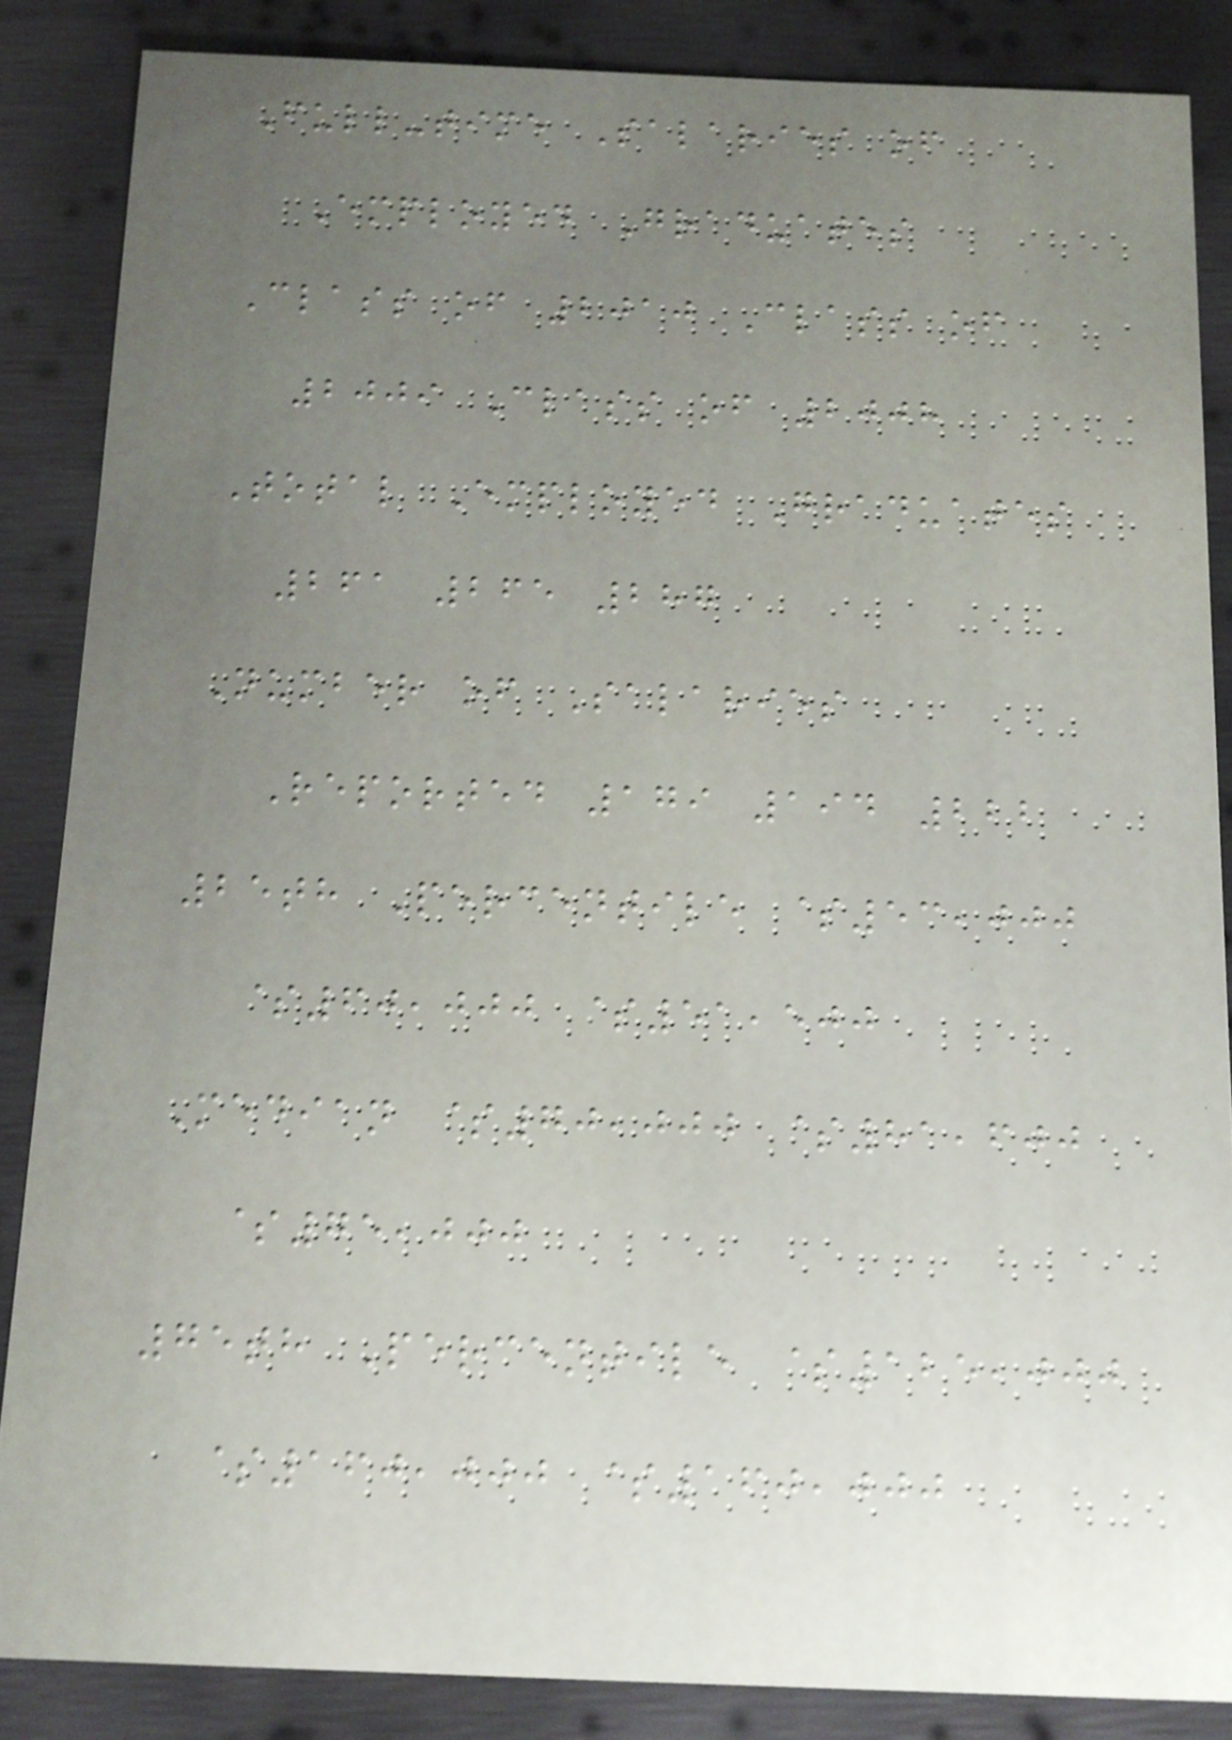Full-time Salaries of
Employed Graduates
Class of 2010 Class of
2009 Class of 2008
Total Employed Graduates
261 265 287
Number of Salaries
Reported 179 194 222
25th Percentile $53,000
$60,000 $51,500
Median $70,000 $81,600
$75,000
75th Percentile $125,000
$160,000 $160,000
